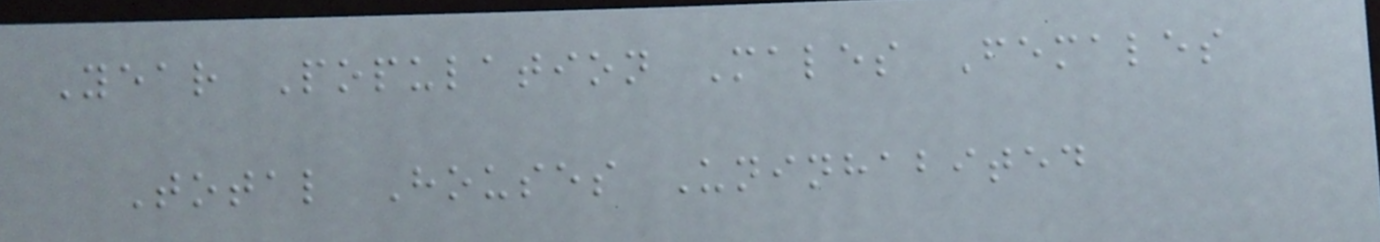Year Population Males Females
Total Houses Uninhabited
